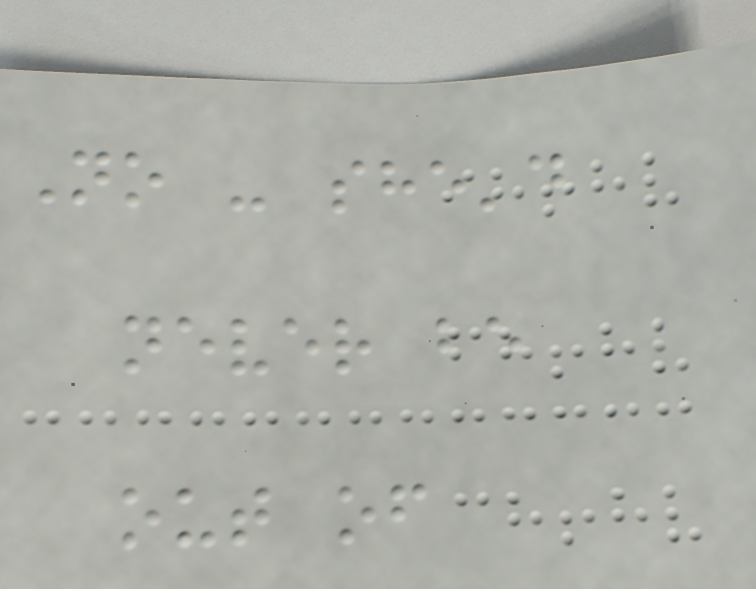No - she'd
never be
out of
